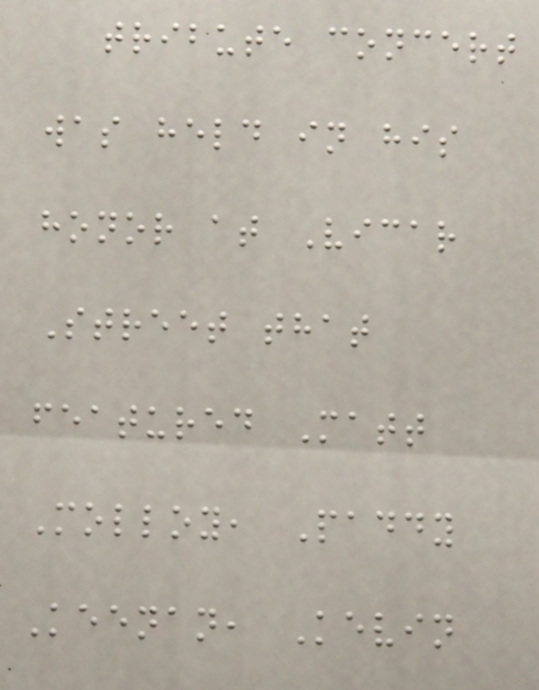tribute concert
was held in his
honor at Vicar
Street that
featured Matt
Molloy, Paddy
Keenan, Kevin
